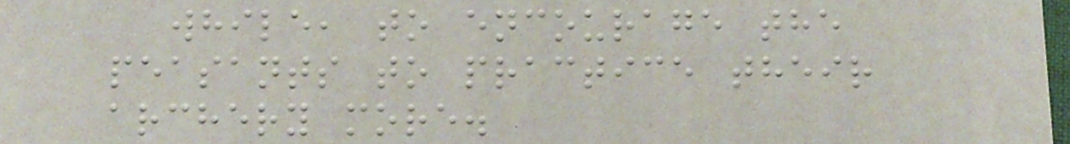while, to encourage the
peasants to practice their
archery more.
